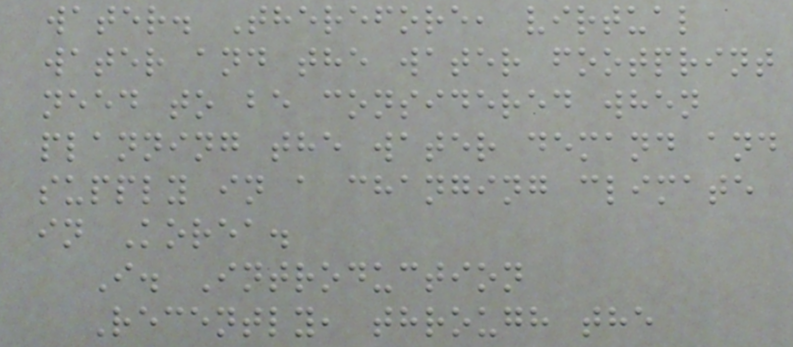water. Therefore, virtual
water and the water footprint
need to be considered when
planning the water demand and
supply in a changing climate
in Korea.
I. Introduction
Recently, through the
